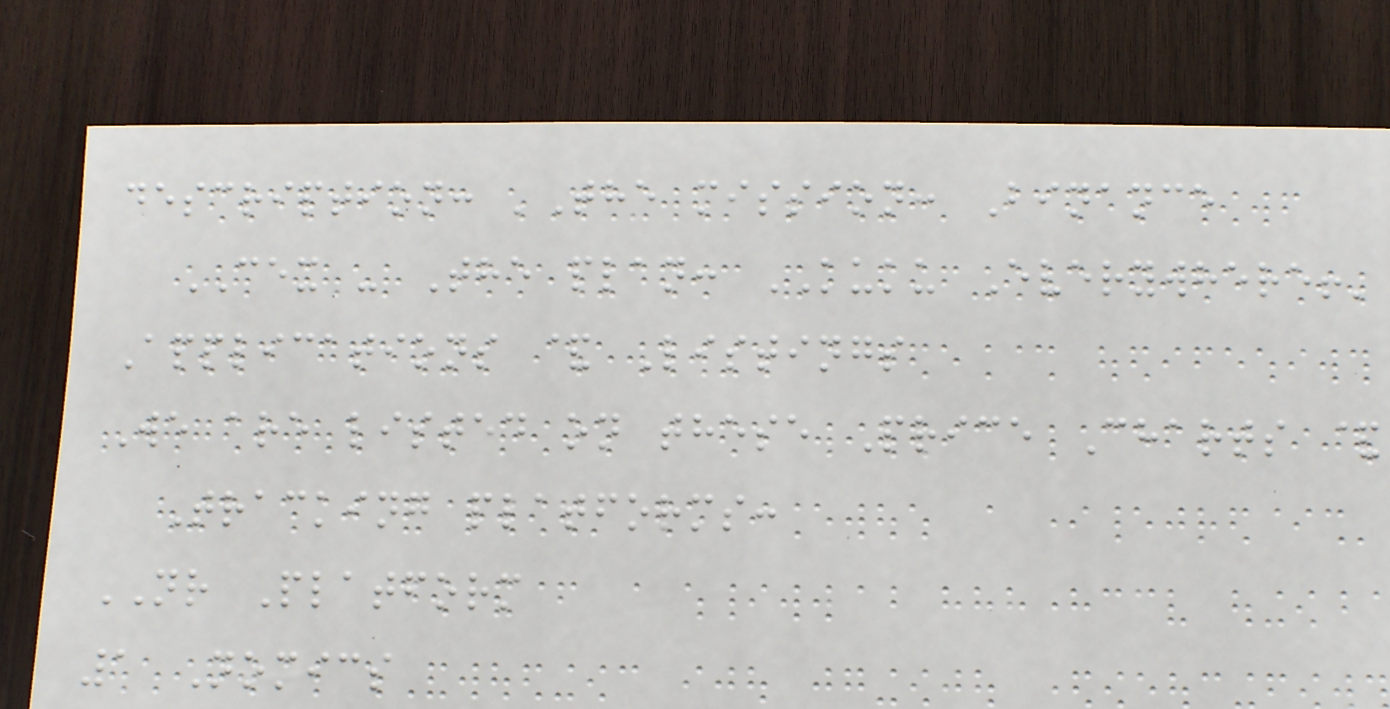description: 'The mission: Binance
CEX - The plan: KUKU Everywhere!'
Applications & Listings
We are listed on these Price Charts &
Tracking platforms:
NR Platform
1 Nomics
